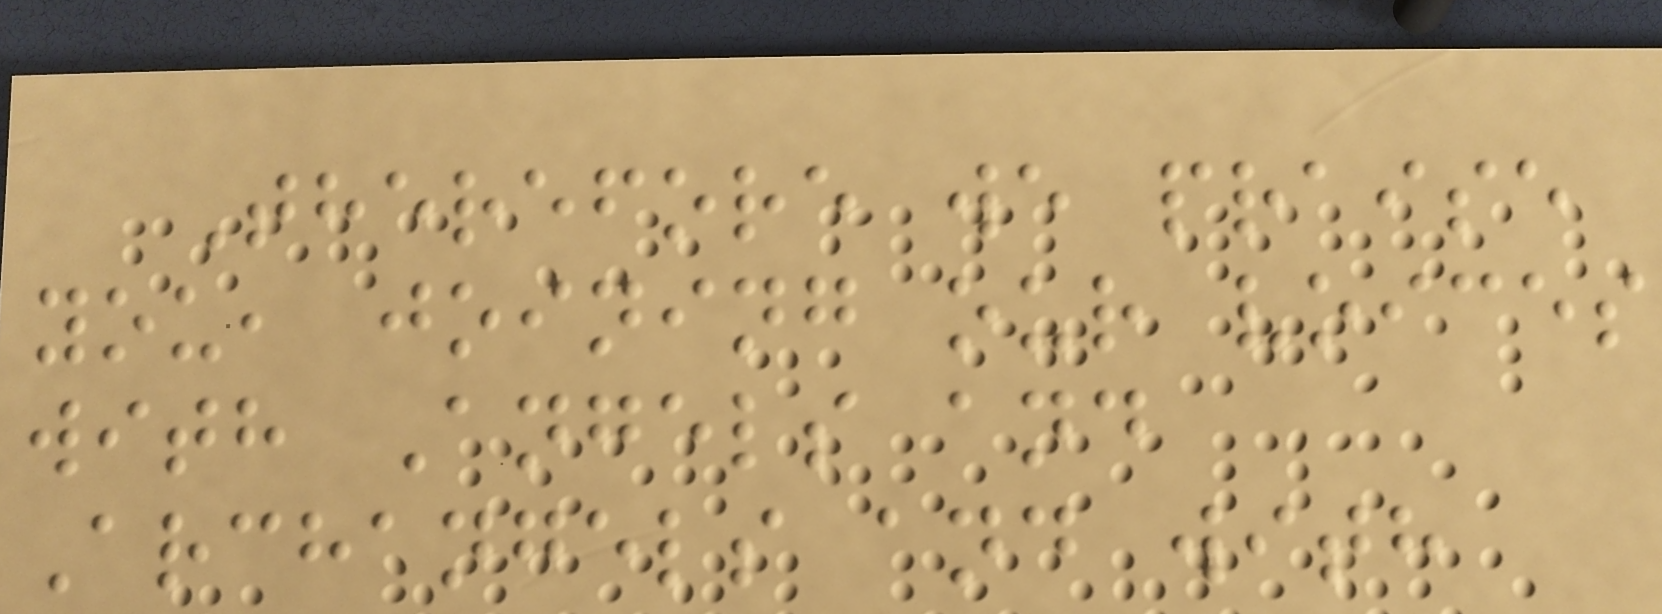Therefore we praise
you, joining our voices
with Angels and
Archangels and with
